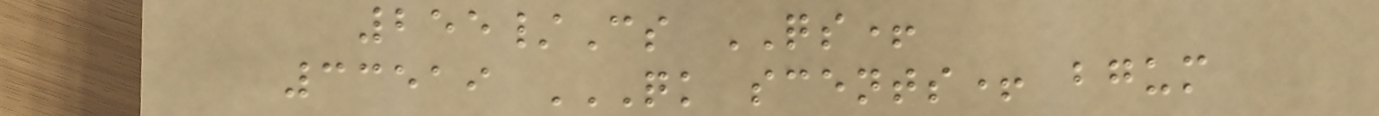255/Cs QS+
33519 QK SCENTS+ BGUM
